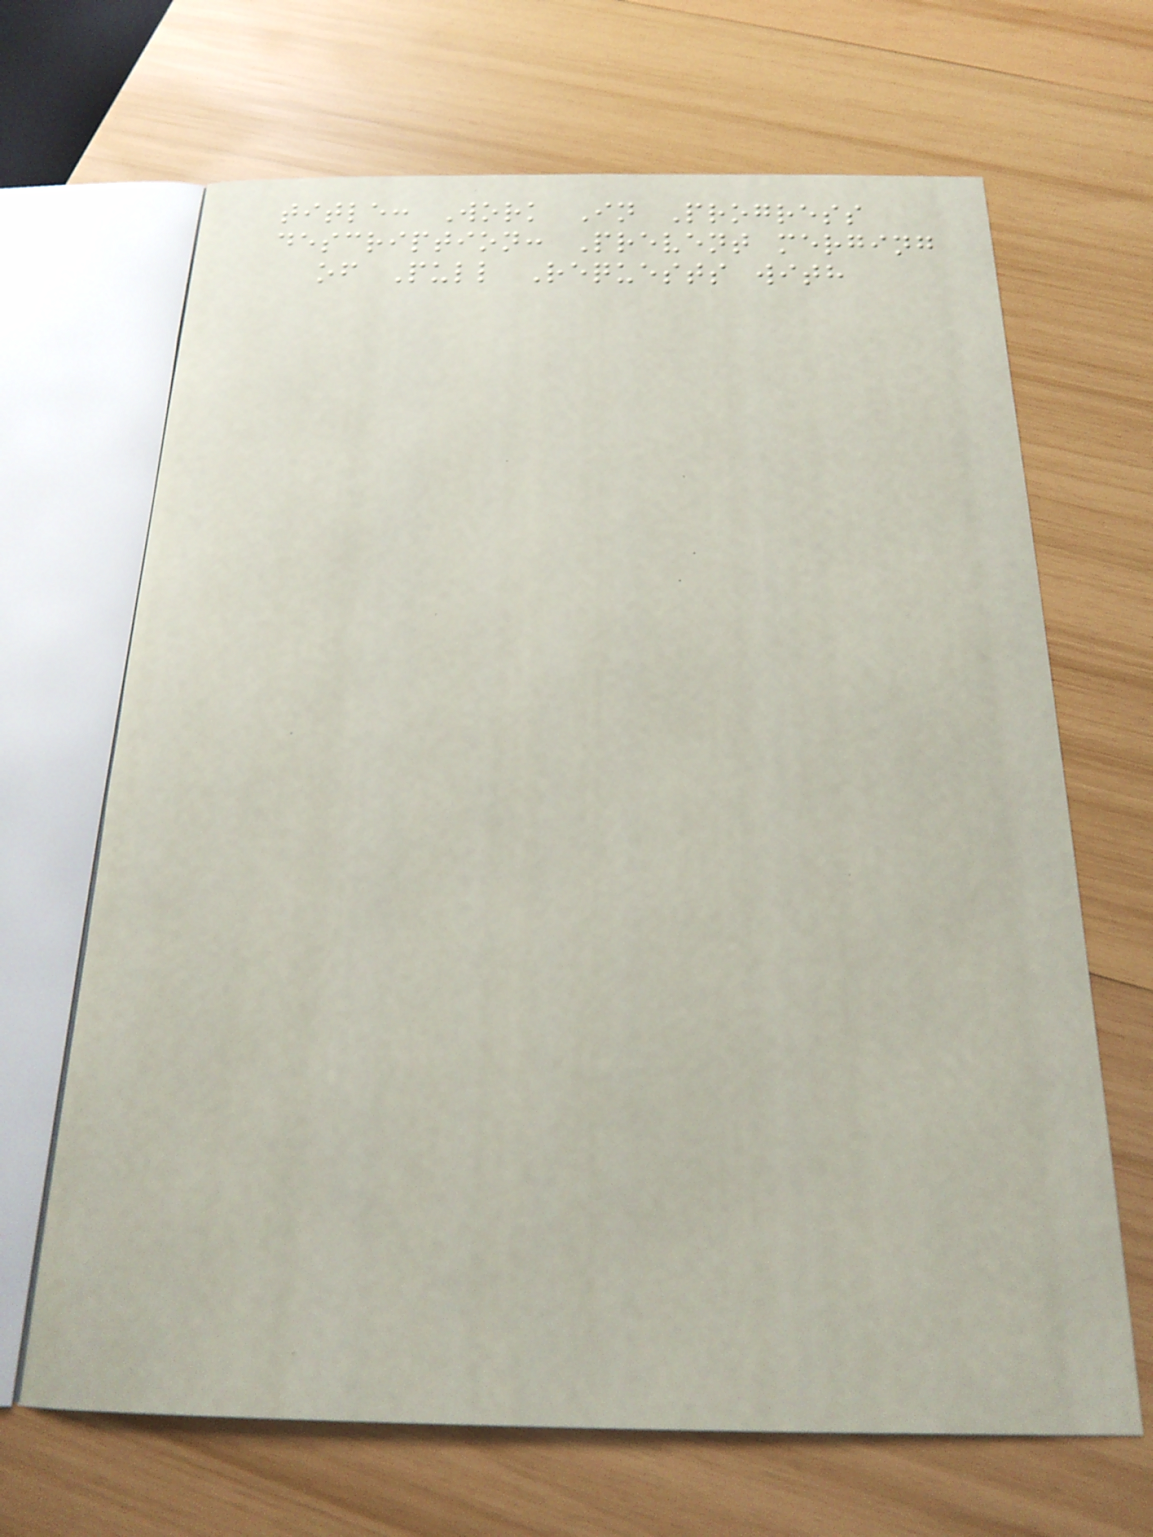title: Work In Progress
description: Prevent merging
of Pull Requests with
